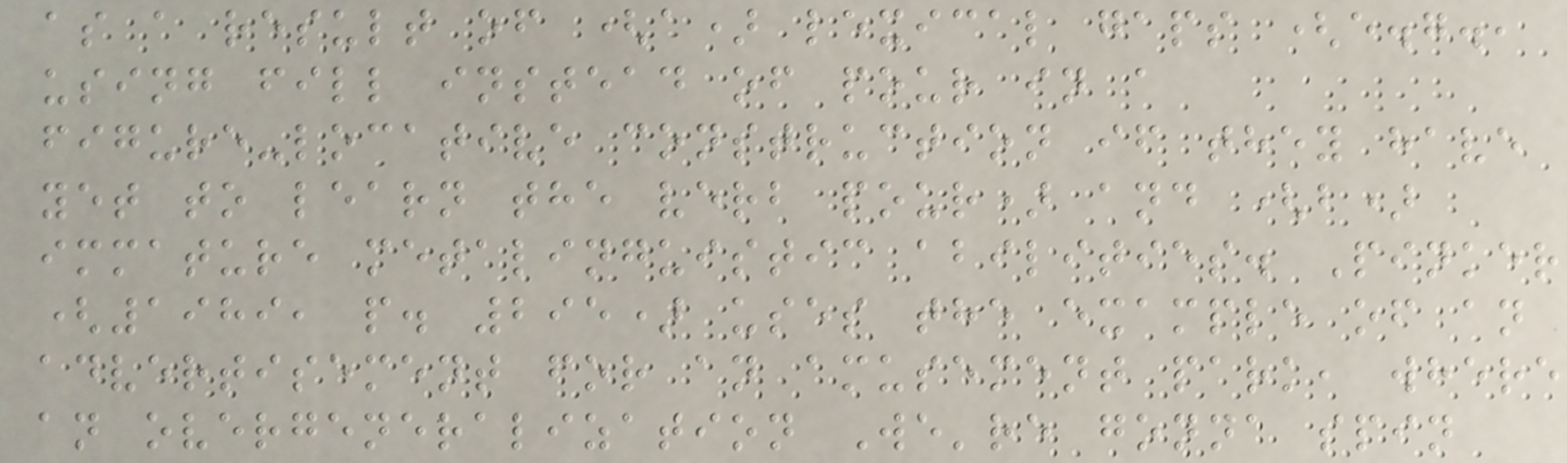as a result of (a) lexical gaps (e.g.,
using fill instead of pour in a
figure-locative construction if they have
yet to learn the verb pour) and (b)
immature metalinguistic abilities. Pinker
(1989, p. 295) uses the example of an
advertisement for an amusement park, where
an overgeneralization We're gonna spin
